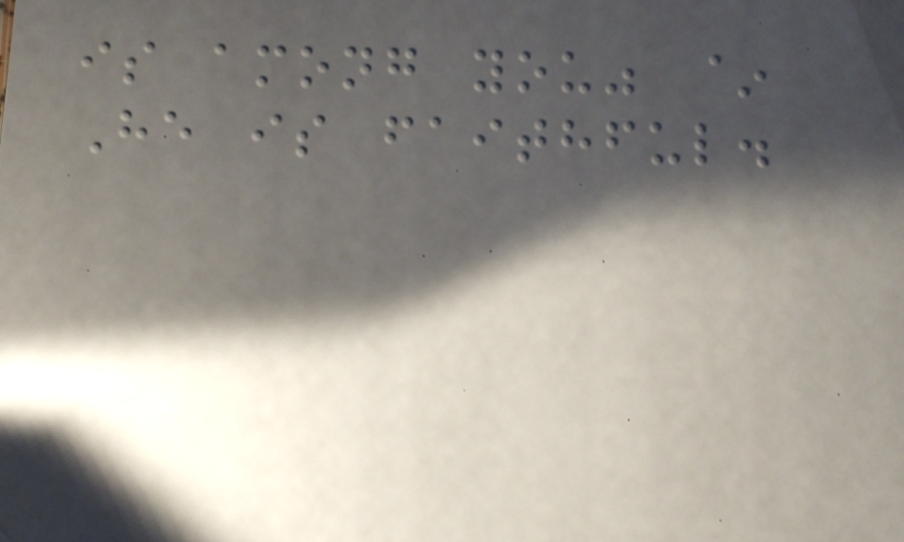is among you" ~
He is faithful.
